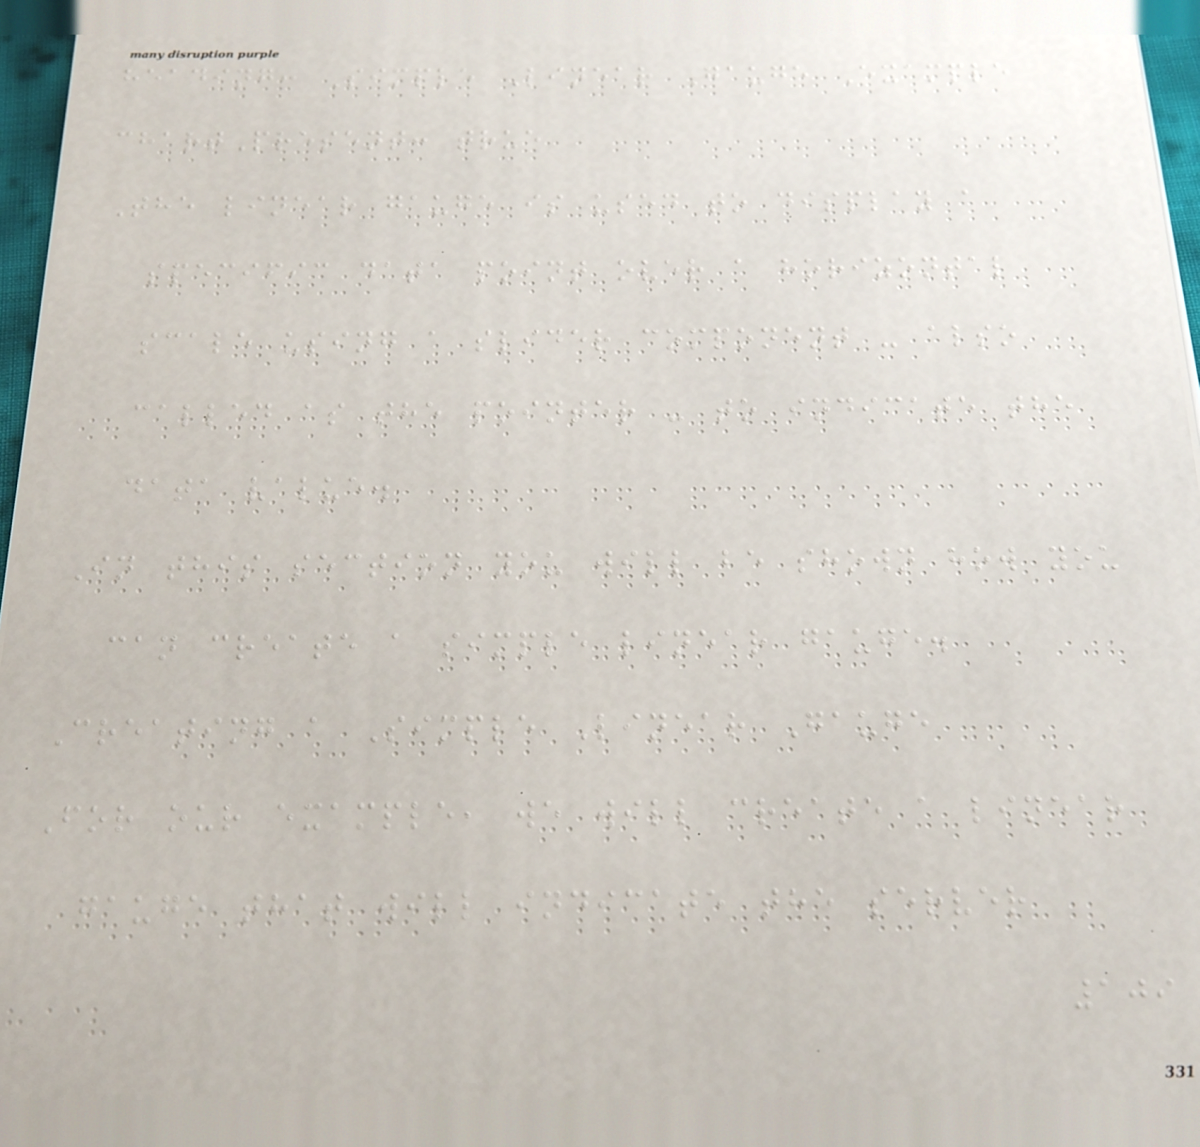heading: Simple Linear Gauge Example
chartPresent: true
The linear gauge is used to display a
specific data point over a horizontal
scale using a slider component - also
called as the pointer - to indicate the
data value.
In this section you will be shown how you
can create a simple linear gauge.
Creating a Simple Linear Gauge
For our example, we will create a linear
gauge that will indicate the server
109
